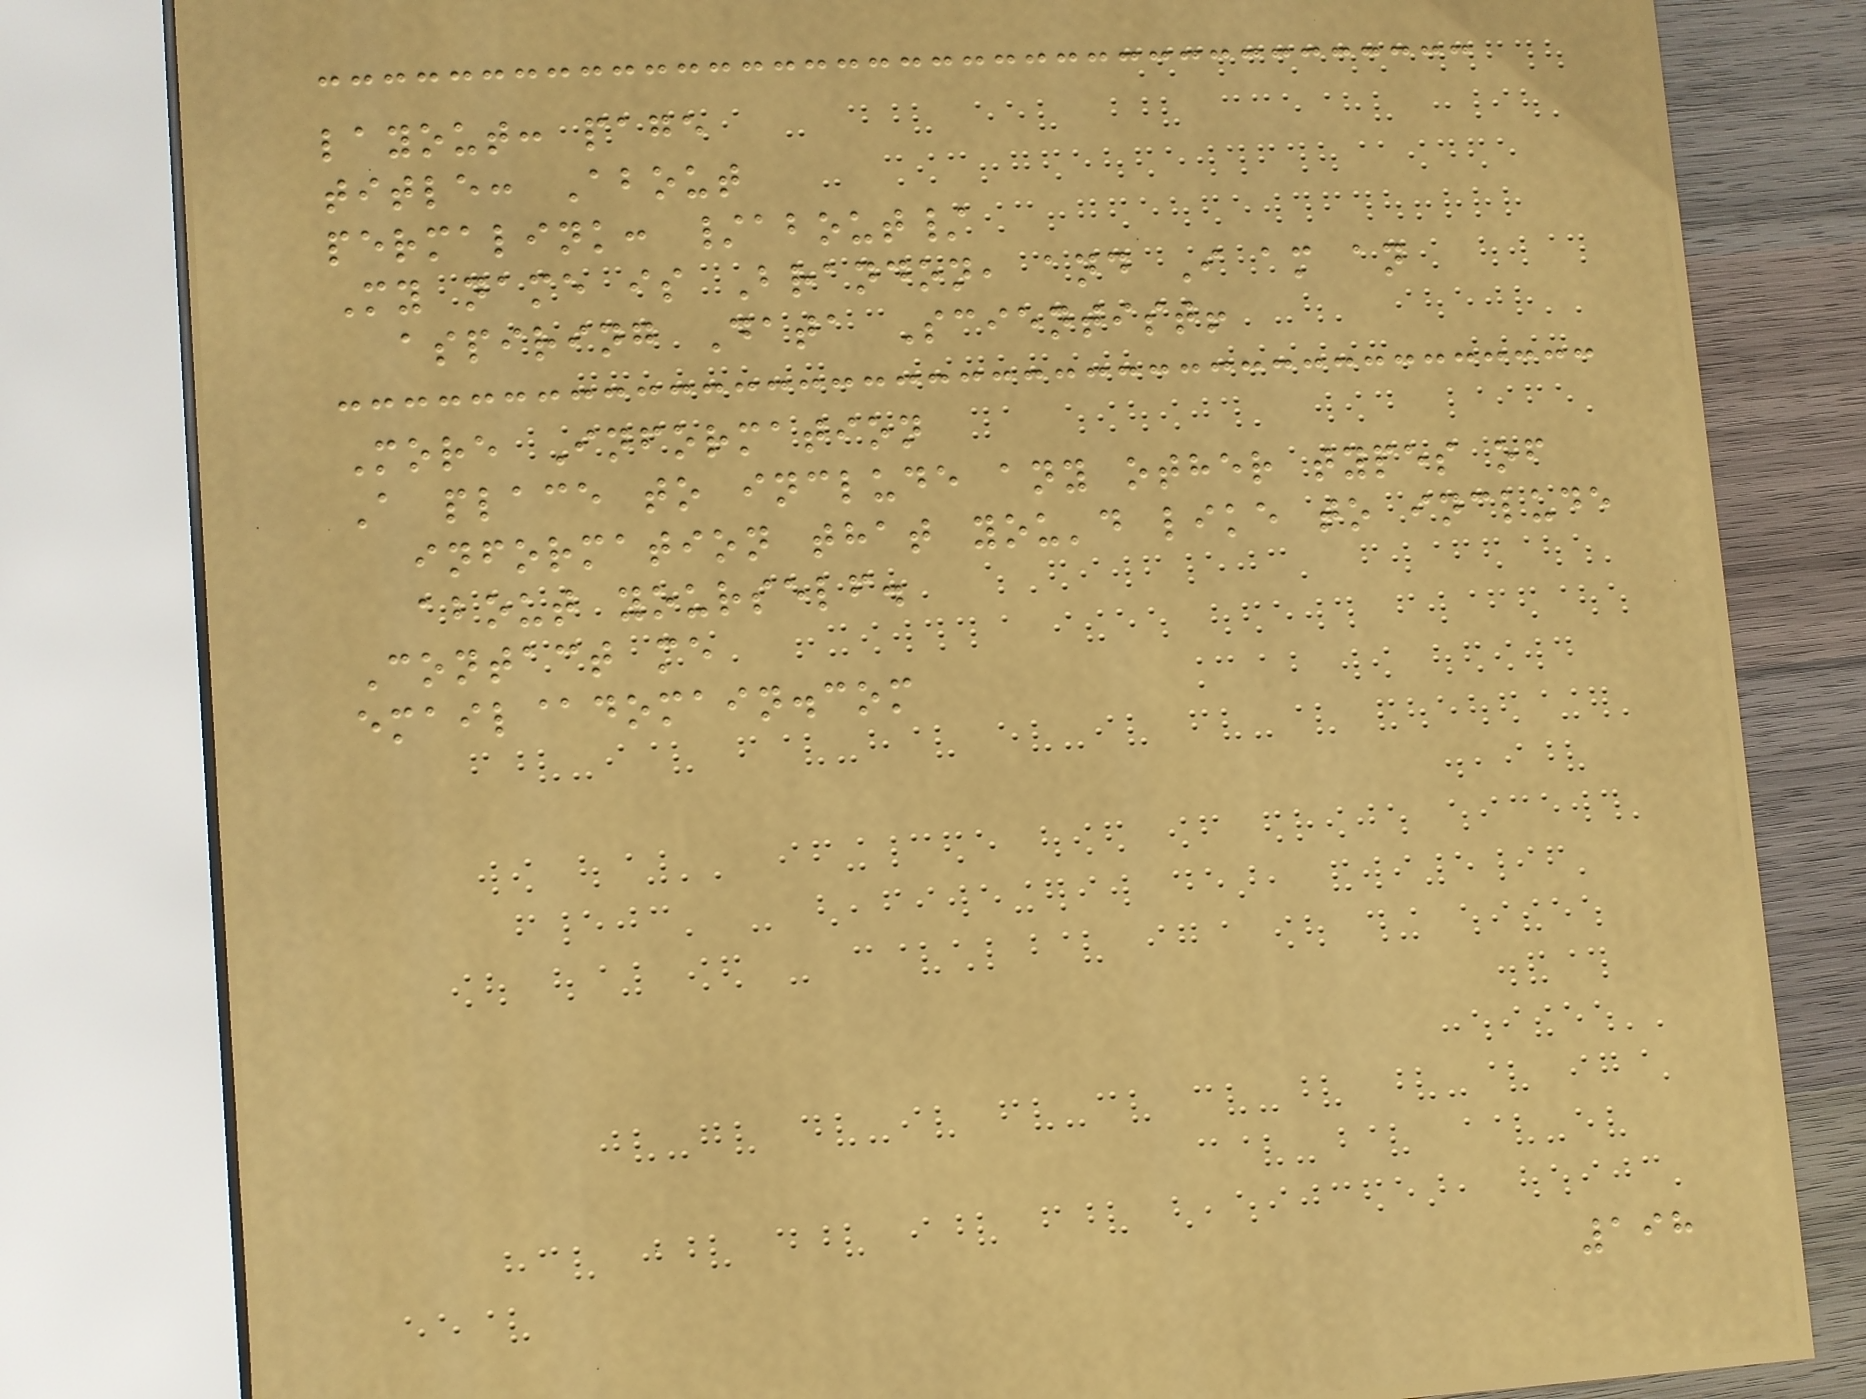layout: page
title: About
permalink: /about/
My name is Brandon, and I am an
aspiring Data Scientist!
More Information
A place to include any other types of
information that you'd like to include
about yourself.
Contact me
email@domain.com
198
